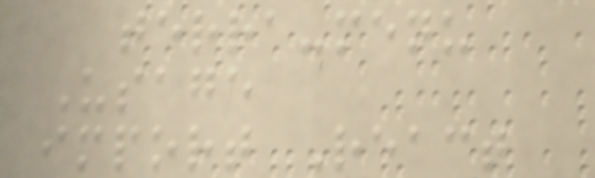terra-menu
Usage
import React
